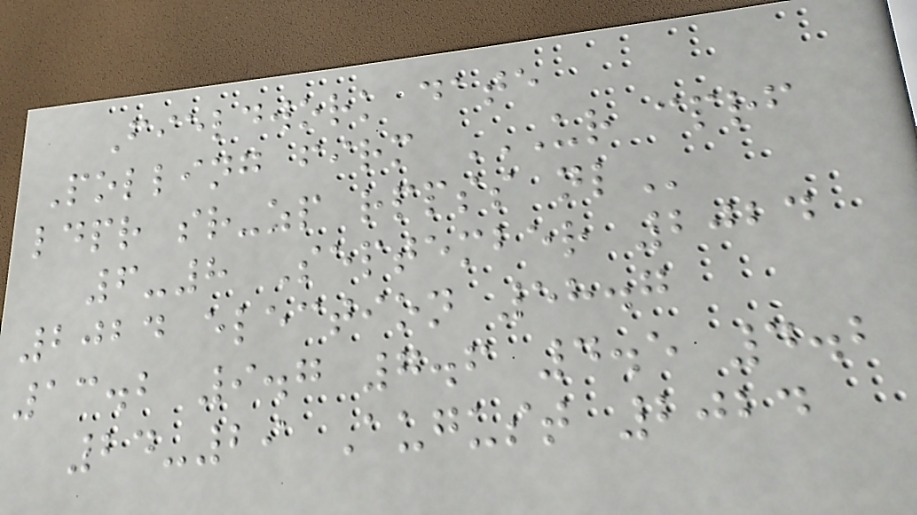Fieldwork date
Polling firm UR CPRF
LDPR SR-ZP RPPSS NL
6-8 September 2024
2024 election 58.7
13.2 9.7 7.6 4.5 4.2
24-29 August 2024
